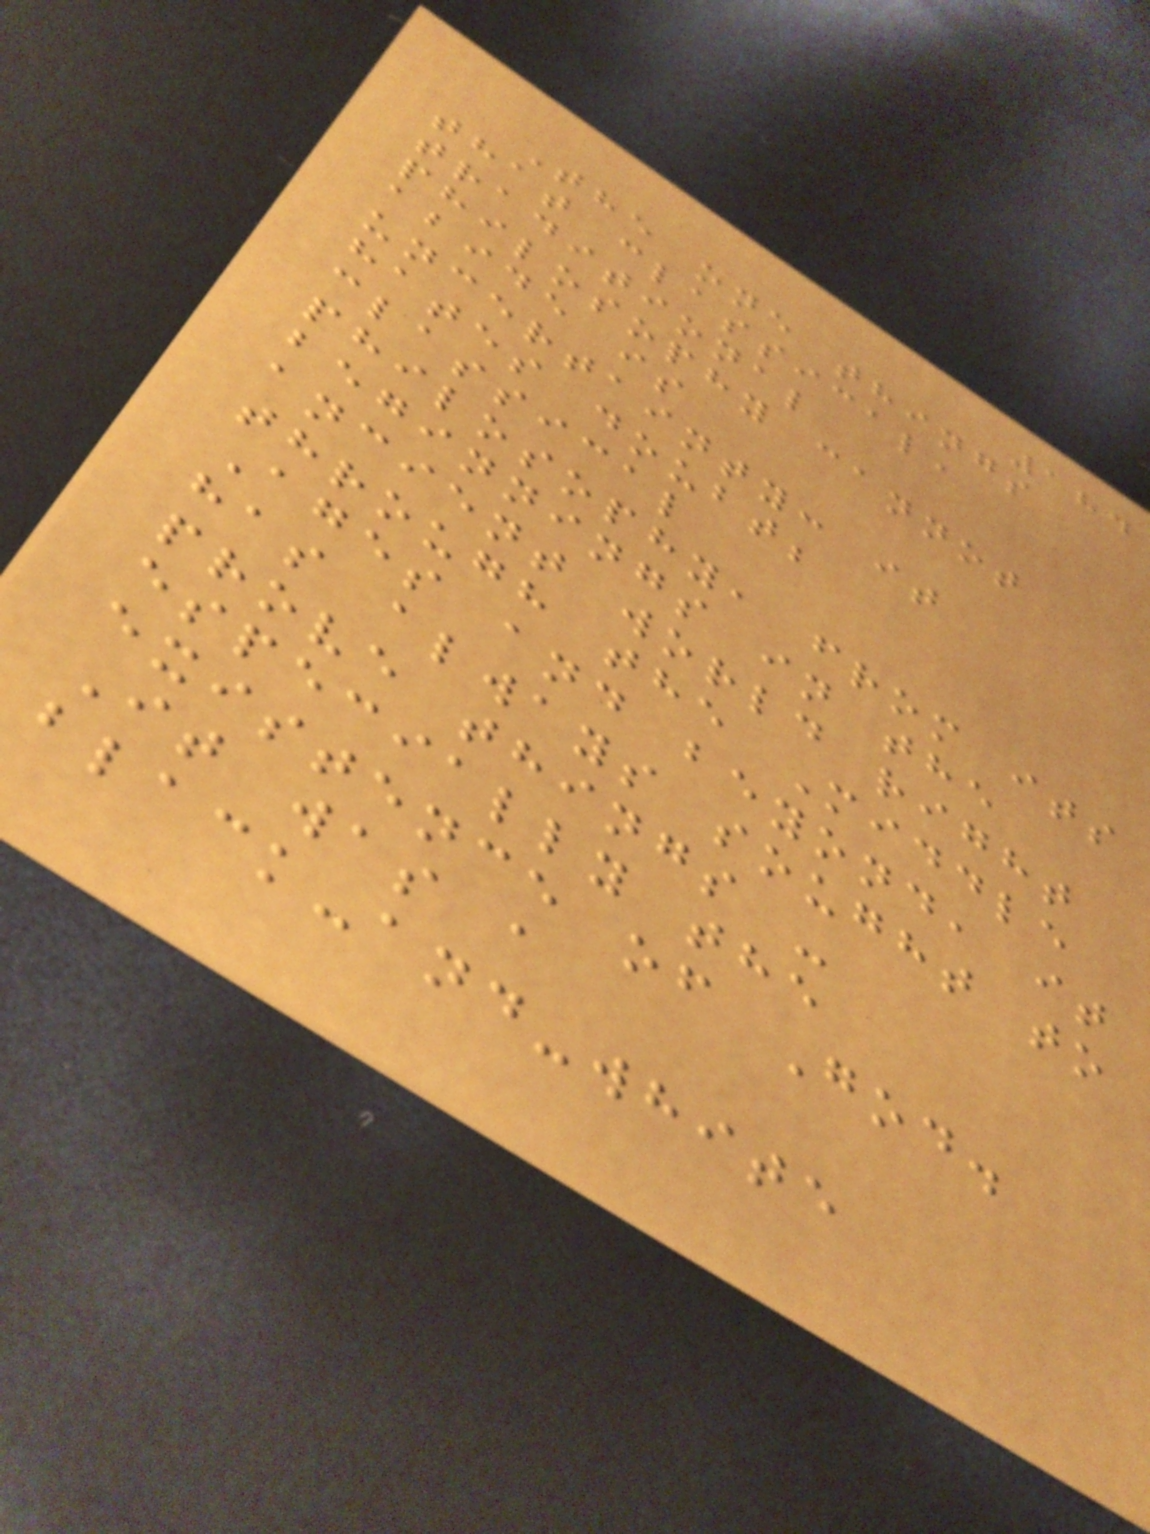184
The one things
that classical,
traditional
philosophy cannot
abide is
uncertainty: it
hates doubt;
classical
philosophy, from its
beginnings in the
ancient world right
through the Middle
Ages and beyond, it
has always sought to
prove things -
especially the
existence of God.
It was a
black-and-white
